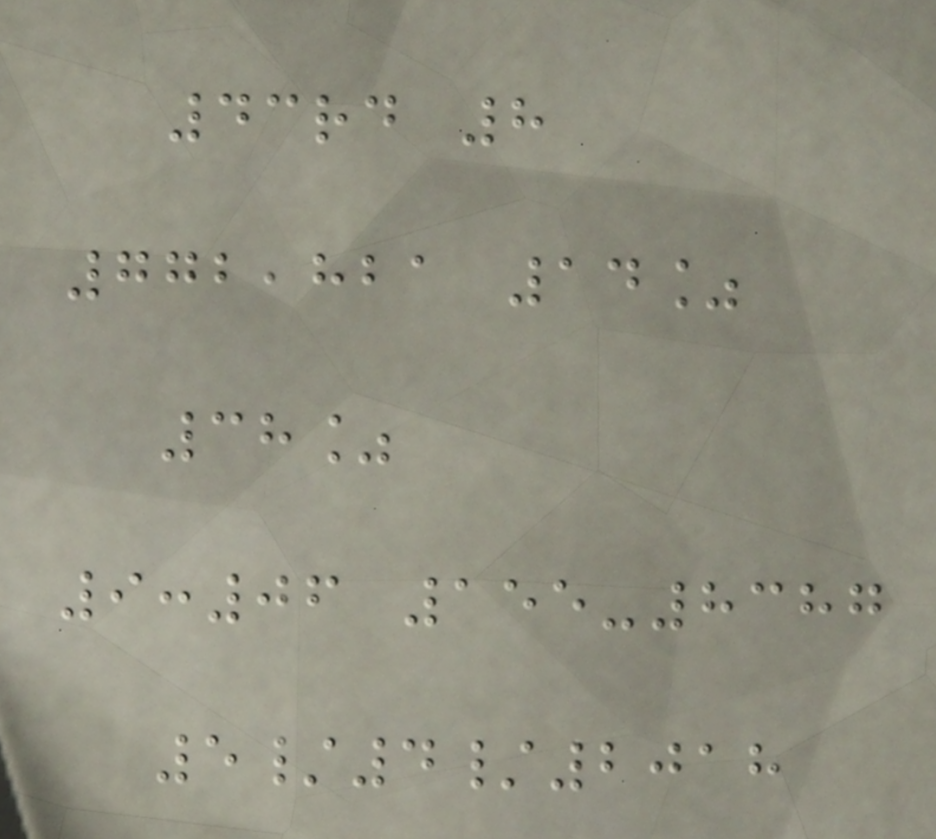43rd 8
772,821 14%
38%
9:06 155-8387
5/4/2018
